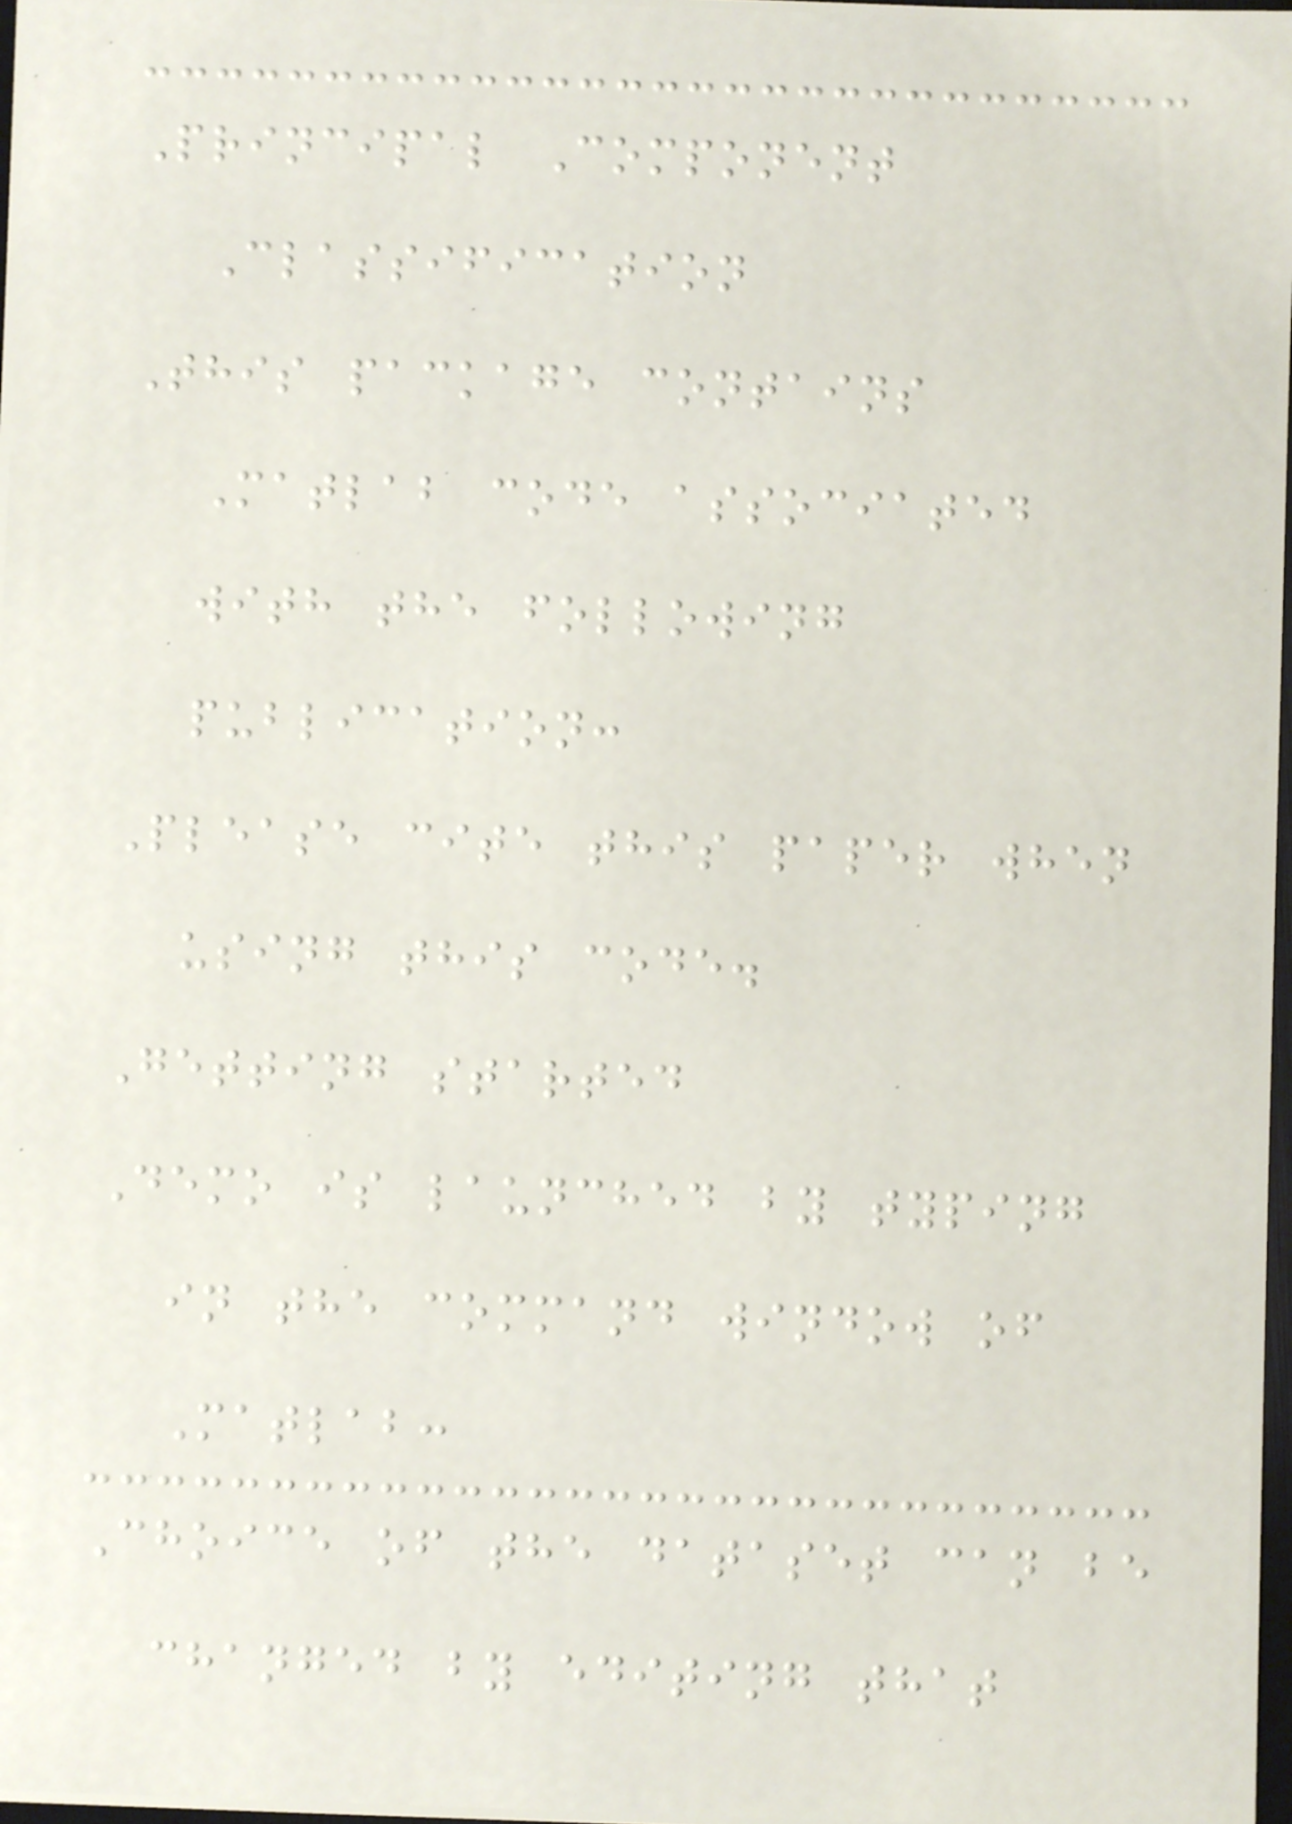Principal Component
Classification
This package contains
Matlab code associated
with the following
publication:
Please cite this paper when
using this code.
Getting started
Demo is launched by typing
in the command window of
Matlab:
Choice of the dataset can be
changed by editing that
